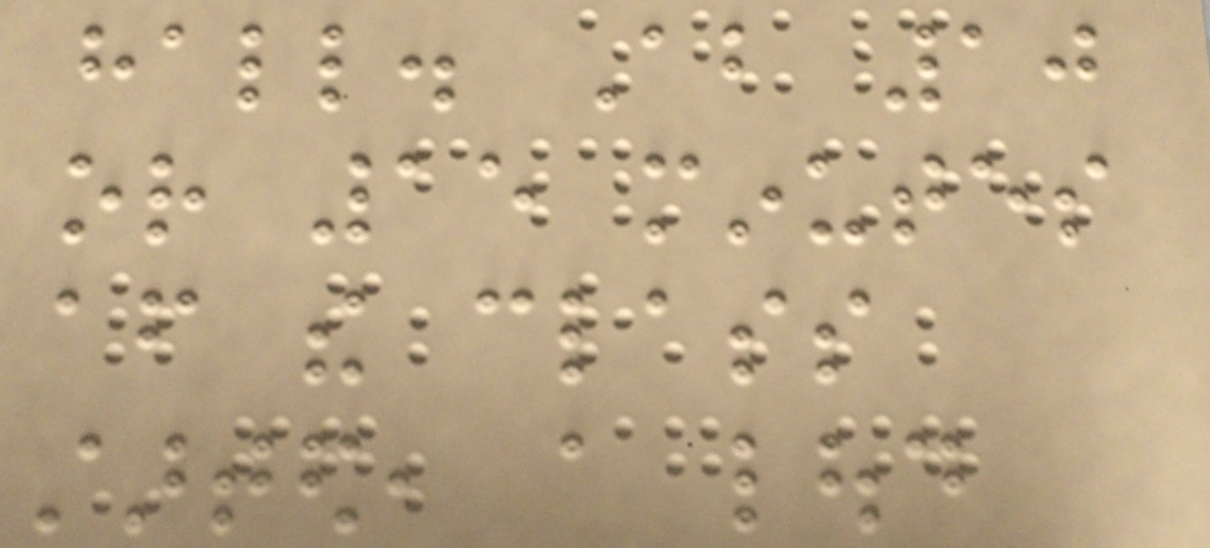hall. About 10
or 15 minutes
after the class
started, a loud
